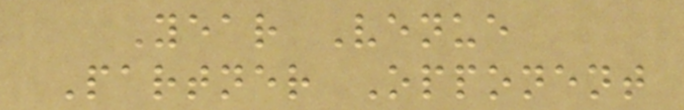Year Venue
Partner Opponent
